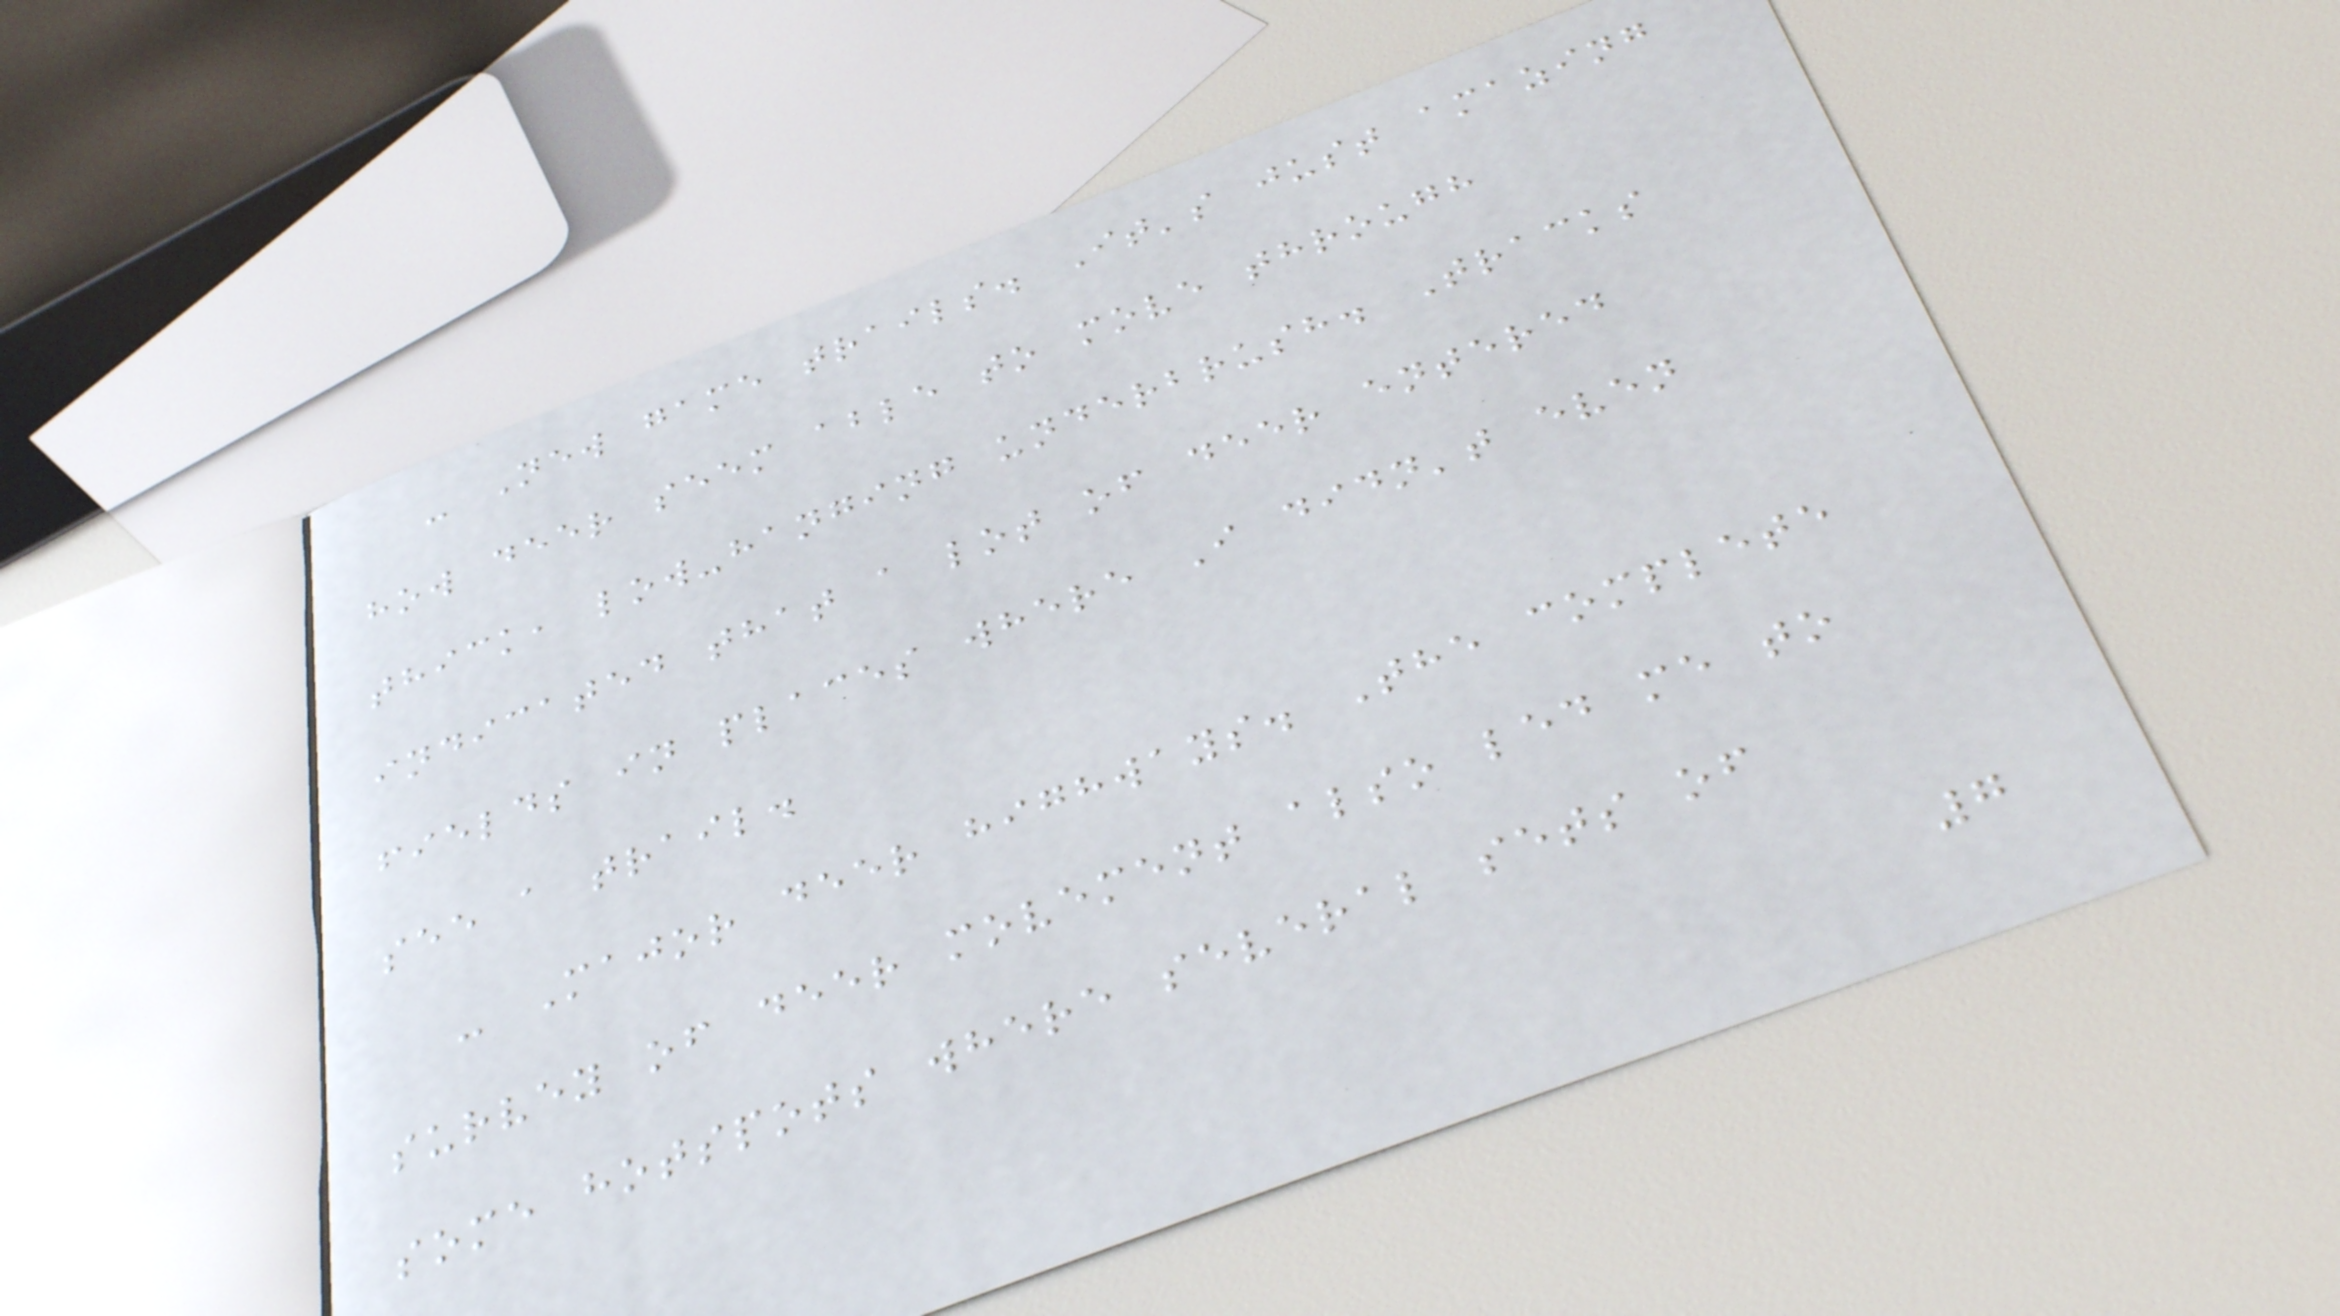- New game trails. It's just amazing
how deer seem able to move through
thick, low-hanging underbrush. Tracks
indicated that a lot of deer entered
fields in places where I didn't even
see a trail.
- Major deer highways. The complete
survey of deer movement also led me to
some hotspots where several sets of
7
